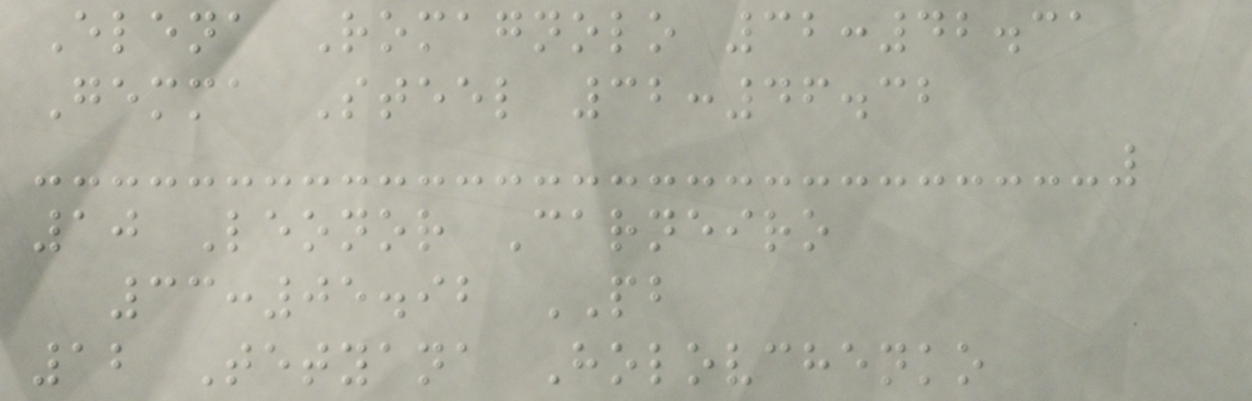Elena Romagnolo 32:42.31
Gemma Steel 32:46.32
10 Leonor Carneiro
33:05.92 PB
12 Tetyana Holovchenko
